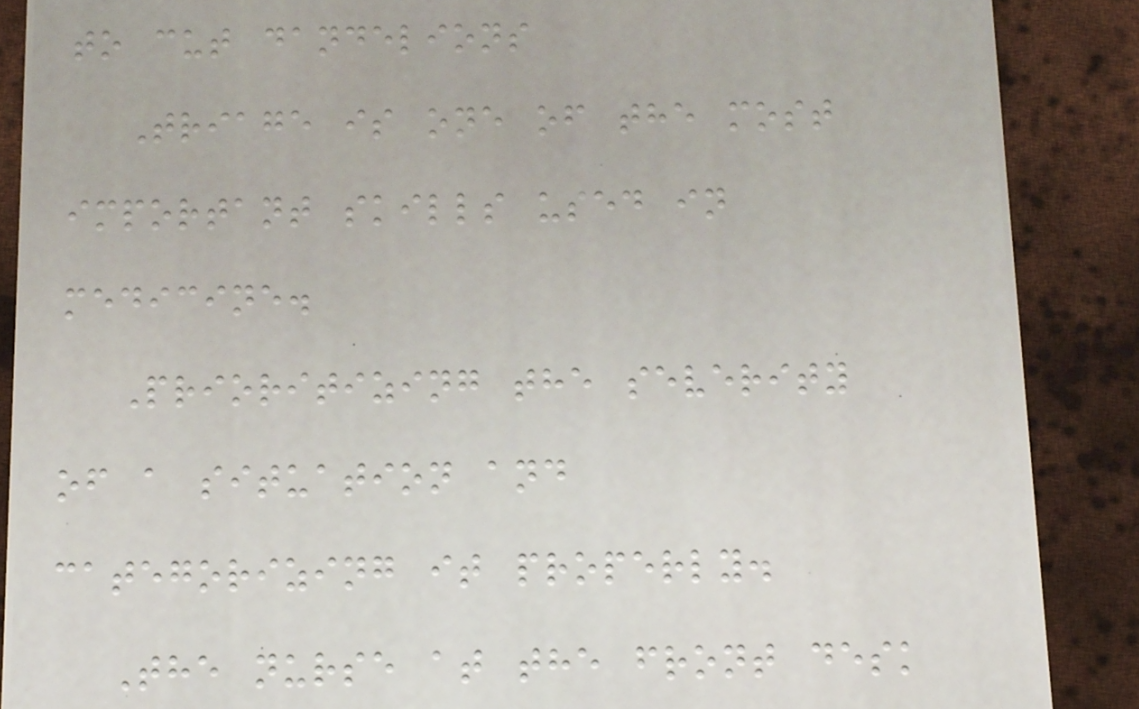to cut dandelions
Triage is one of the most
important skills used in
medicine.
Prioritizing the severity
of a situation and
categorizing it properly.
The nurse at the front desk
